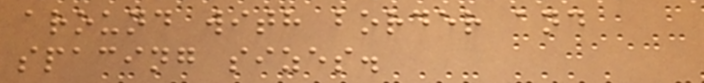around with border and
spacing sizes.
